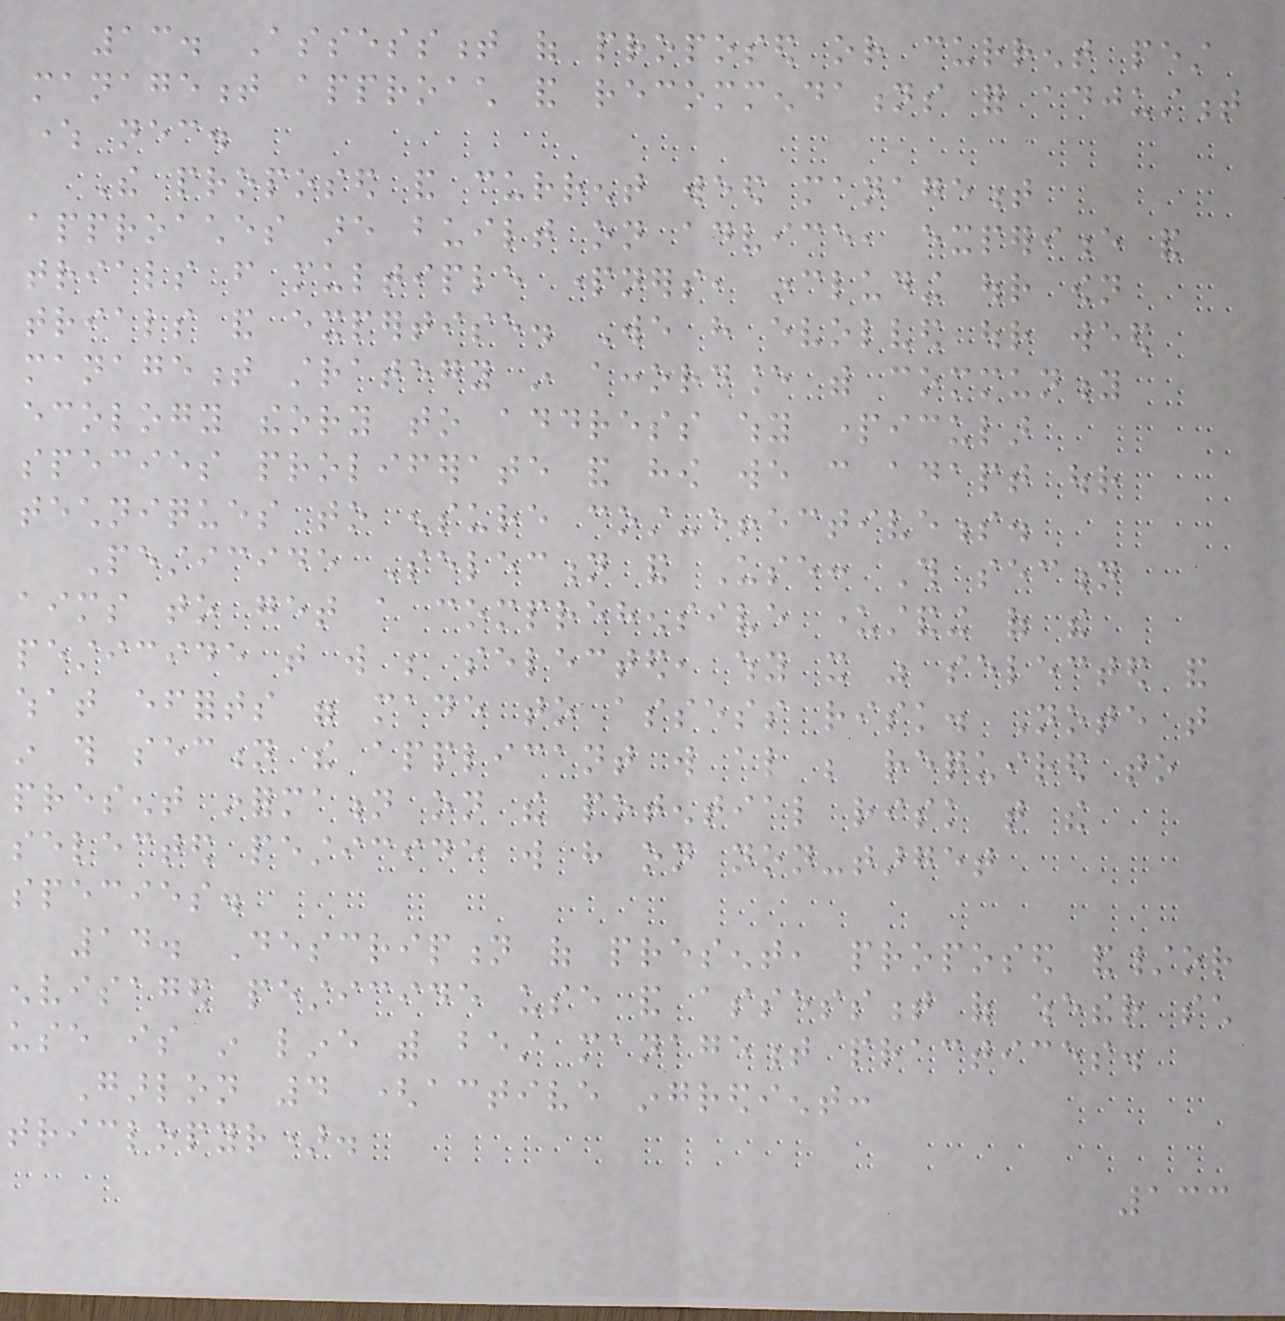13. Assessment of proposed or current pest
management approach and recommendations for adjustment
where necessary.
The proposed and current weed management
approaches are built on advice, experience and
trials from multiple partners, including our own
trials and expertise. We have evolved our weed
management strategy in accordance with community
ecology theory to address why particular
species proliferate and how we can adapt our
techniques to ensure cost-effectiveness.
Pesticide Selection and Use: This section
aims to get a comprehensive understanding of the
pesticide that will be selected, why it was selected and
what efforts were made to assess risk. Note that
in this section the applicant will also be required to
present information on the potential risk that the
selected pesticide will have on non-target
species.
14. Description of present, proposed and/or
envisaged pesticide use and assessment of whether such
use is in line with best management practices.
Garlon 4 (active ingredient:
triclopyr).
133
